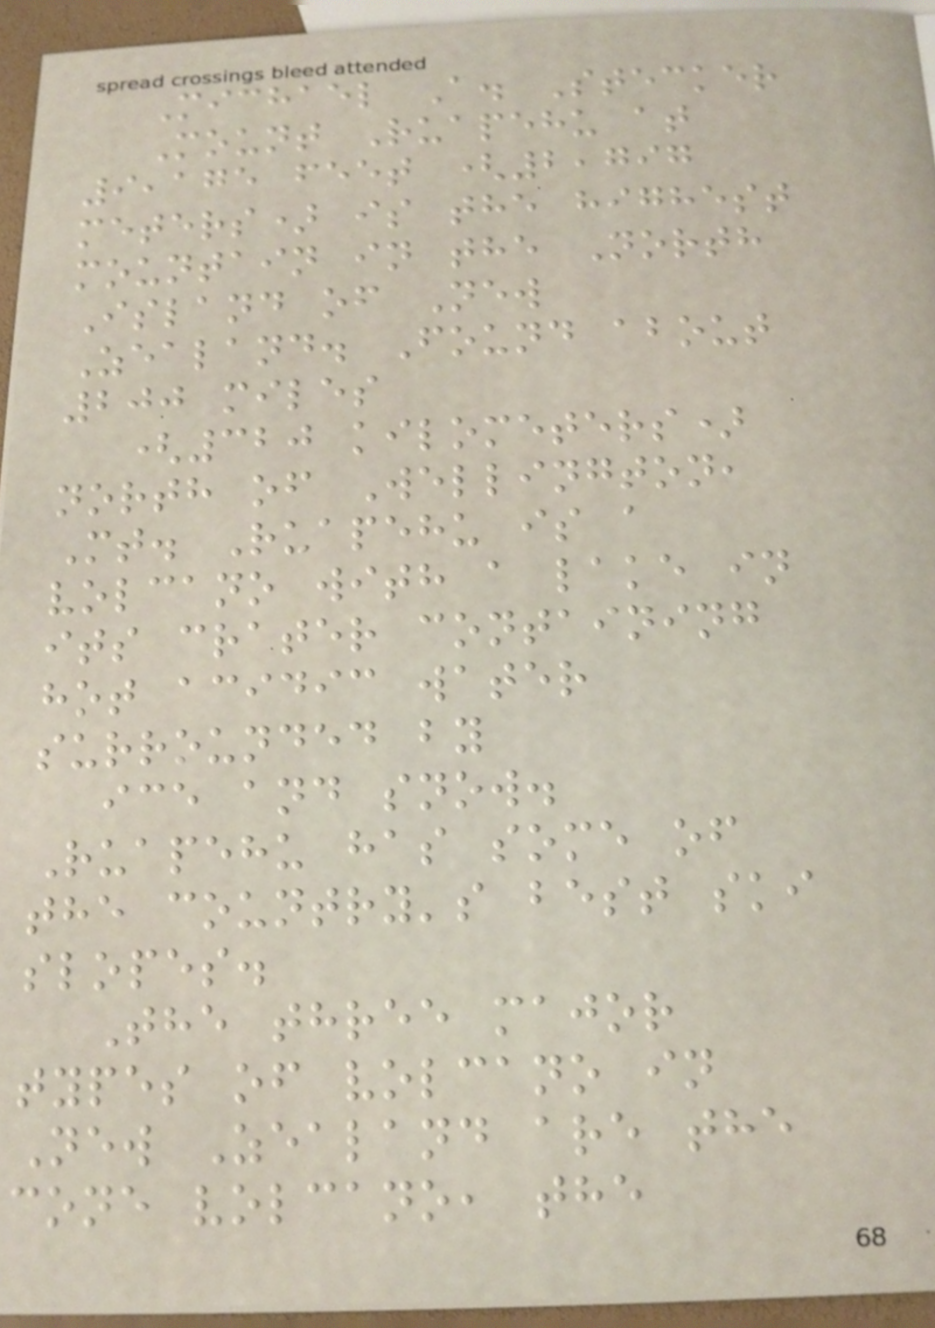Michael A. Stecker
Mount Ruapehu at
9,175 feet (2,797
meters) is the highest
mountain in the North
Island of New
Zealand. Found about
200 miles
(320 kilometers)
north of Wellington,
Mt. Ruapehu is a
volcano with a lake in
its crater containing
hot acidic water
surrounded by
ice and snow.
Ruapehu has some of
the country's best ski
slopes.
The three major
types of volcano in
New Zealand are the
cone volcano, the
